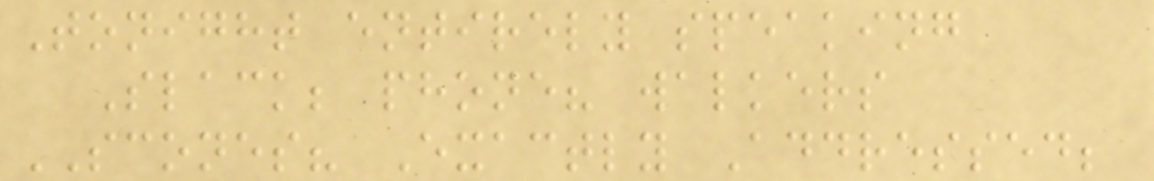Tonight entirely speaking
Slack; phone? walkers
SCONES? Exactly Addressed;
